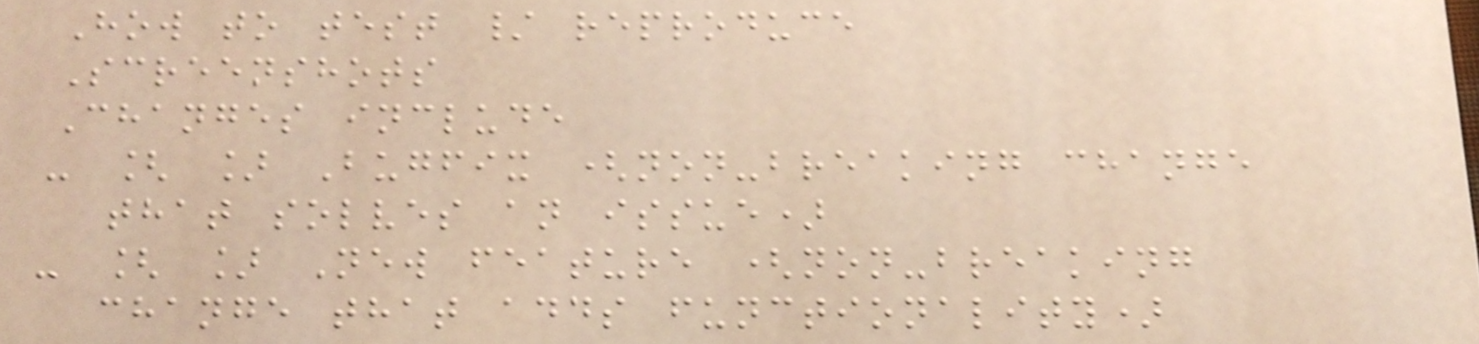How to test / reproduce
Screenshots
Changes include
- [ ] Bugfix (non-breaking change
that solves an issue)
- [ ] New feature (non-breaking
change that adds functionality)
